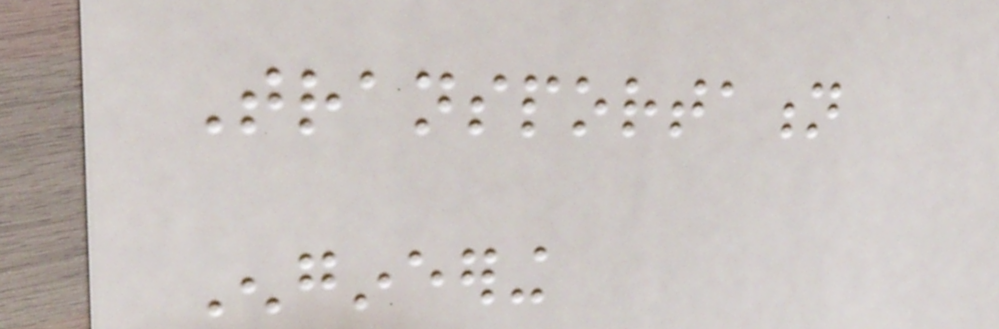Transportation
Engineering
